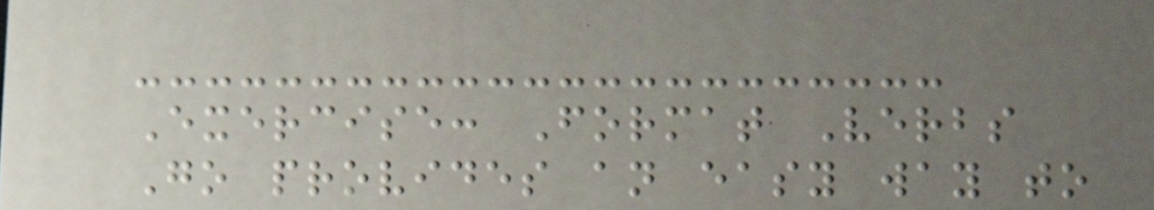Exercise: Format Verbs
Go provides an easy way to
